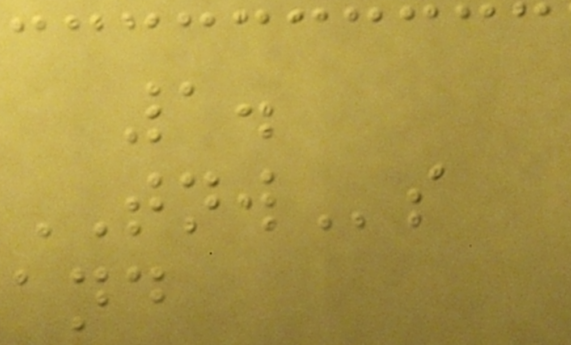1.
TNWs
and
